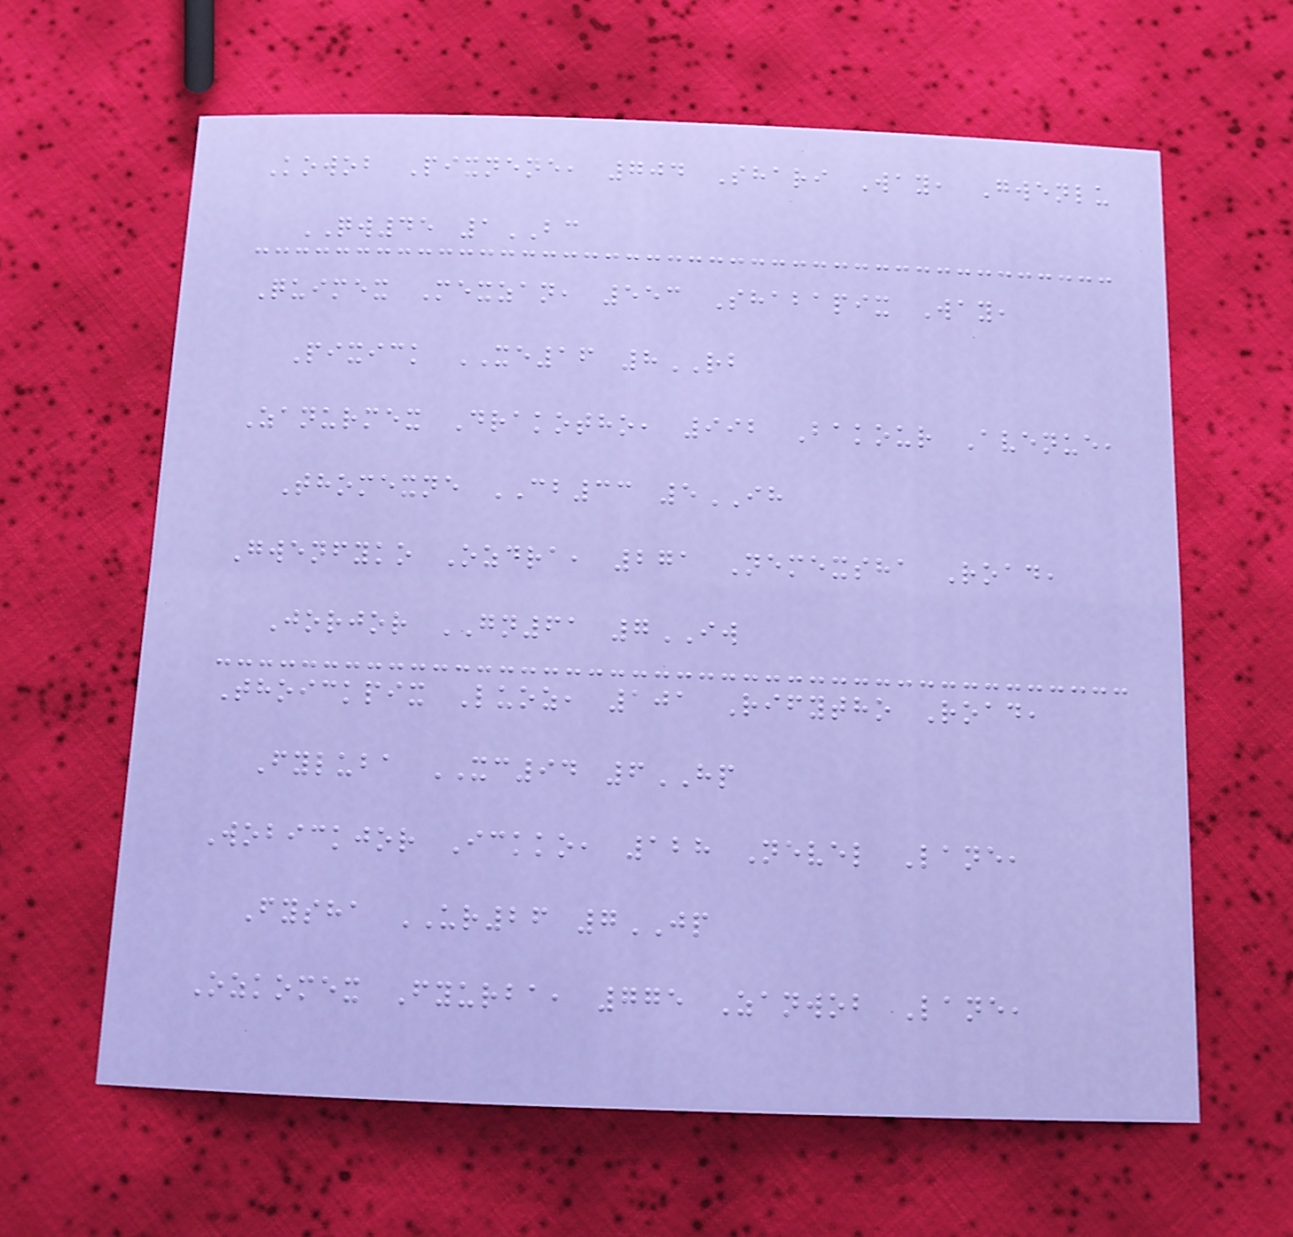Kowob Pixnene, 704 Shari Way, Gwenlu
QW45 1BC
Quimex Mexzan, 553 Shabapix Way,
Pixick XE16 8RB
Zanurmex Drakotho, 992 Bakour Avenue,
Thomexne CB33 5IH
Gwenfyko Ozdra, 271 Nemexsha Road,
Jorjor GN61 7IW
Thoickpix Luoz, 101 Rifytho Road,
Fyluba XC94 6HP
Wobickjor Ickko, 128 Nevel Lane,
Fysha UR26 7JP
Ozkomex Fyurba, 775 Zanwob Lane,
